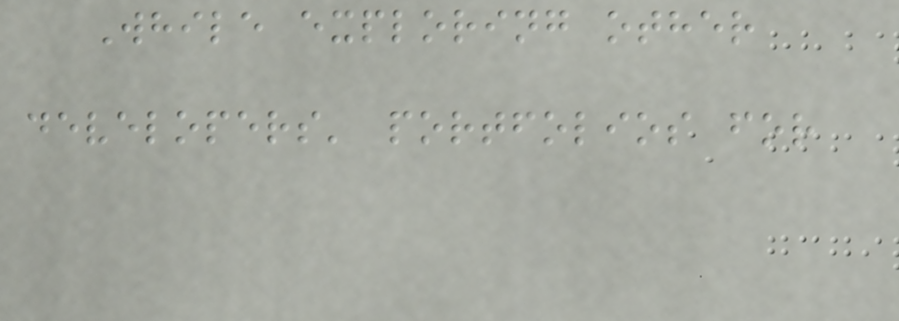While exploring other
developers' portfolios for
